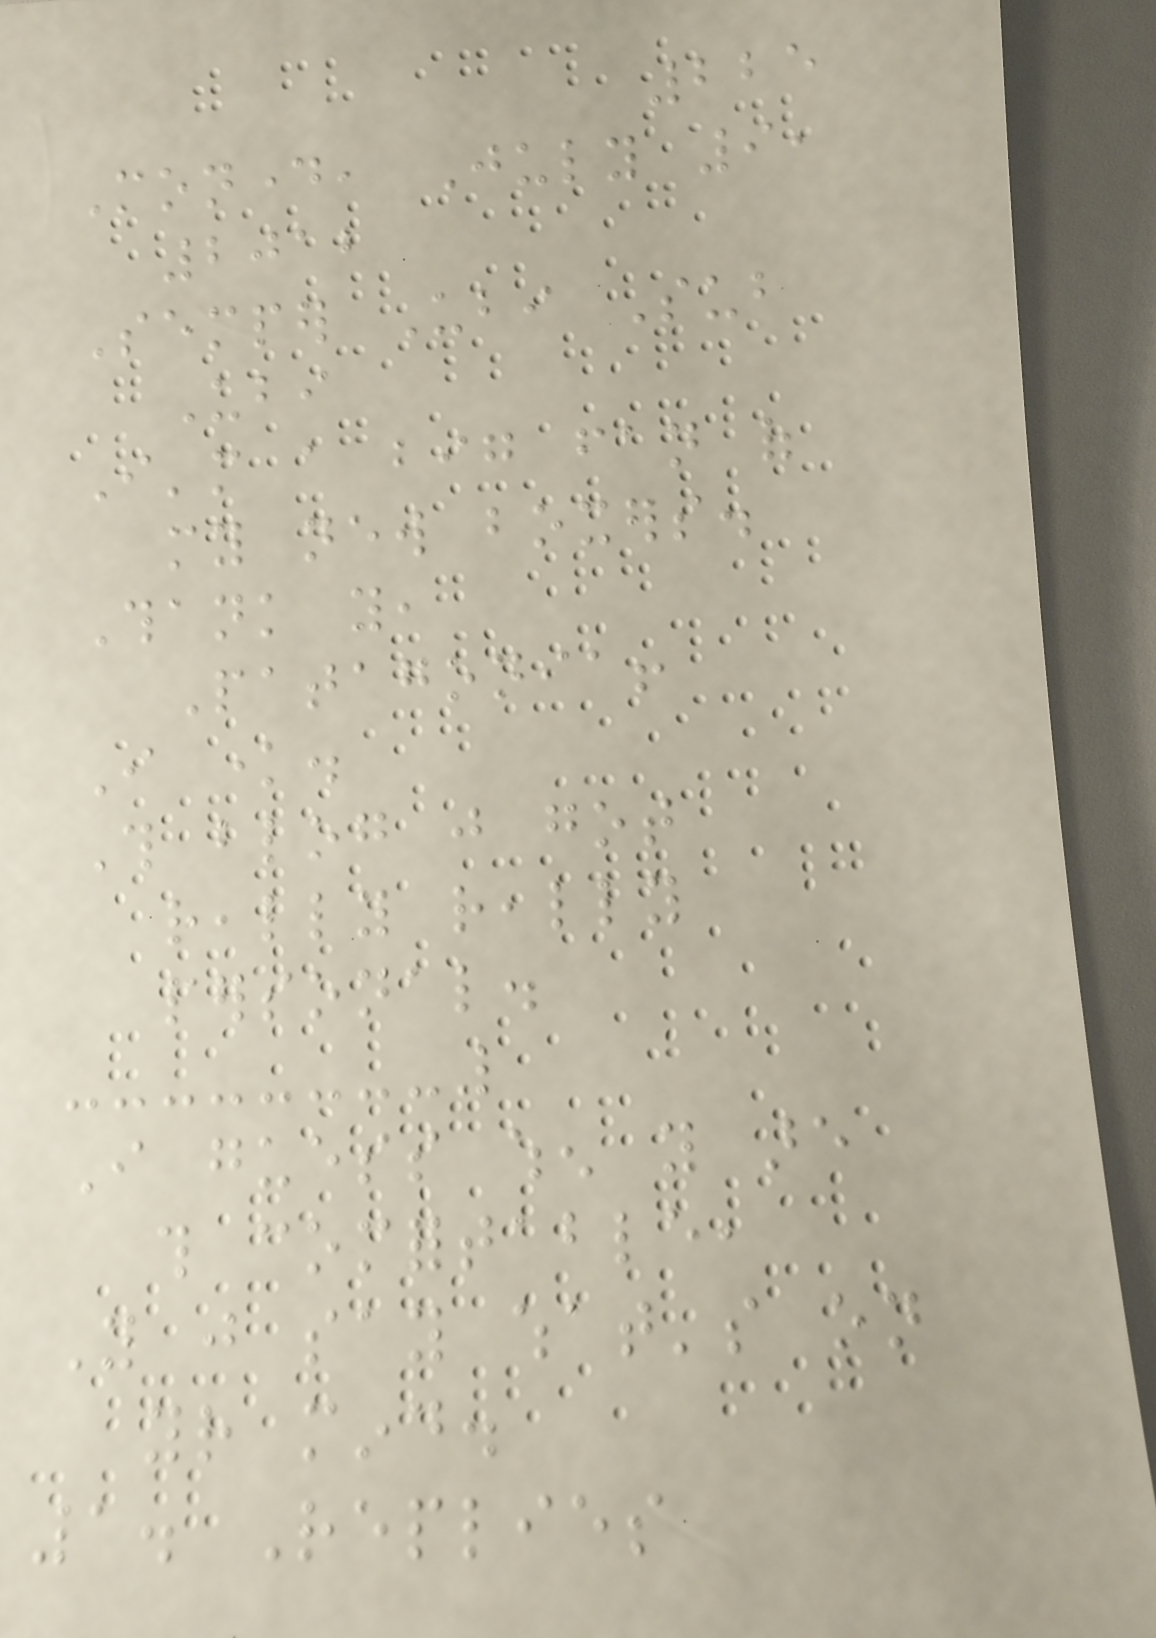225
Monday, July 9,
2012
Semper Ubi Sub
Ubi
I'm a big fan of
my new boxers.
Thank you,
Patagonia!
I know.
This blog just got
really really
personal.
I guess when you are
this comfortable,
You just say what's on
your mind.
1. Replies
